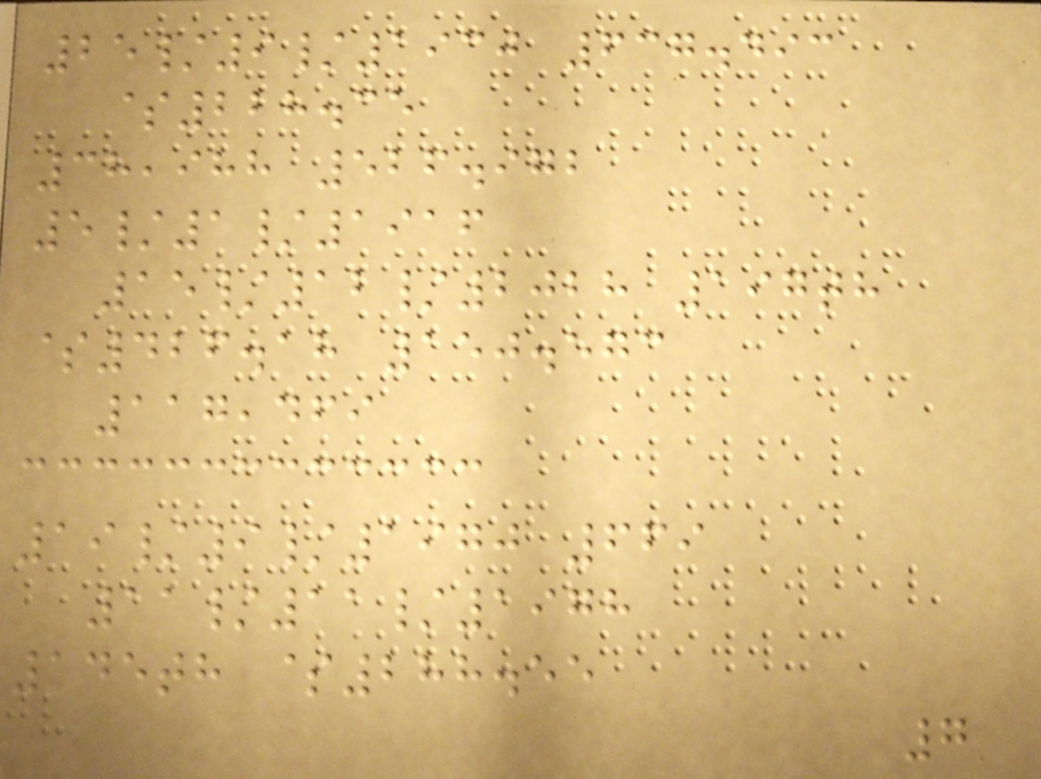25/9/1930 637.493
$228.35
38,988 526.972
5/1/1916
15/12/2028 197th
$426.18 150.573
117,469
19/9/1970 669
11/11/1978
145th $288.55
7
